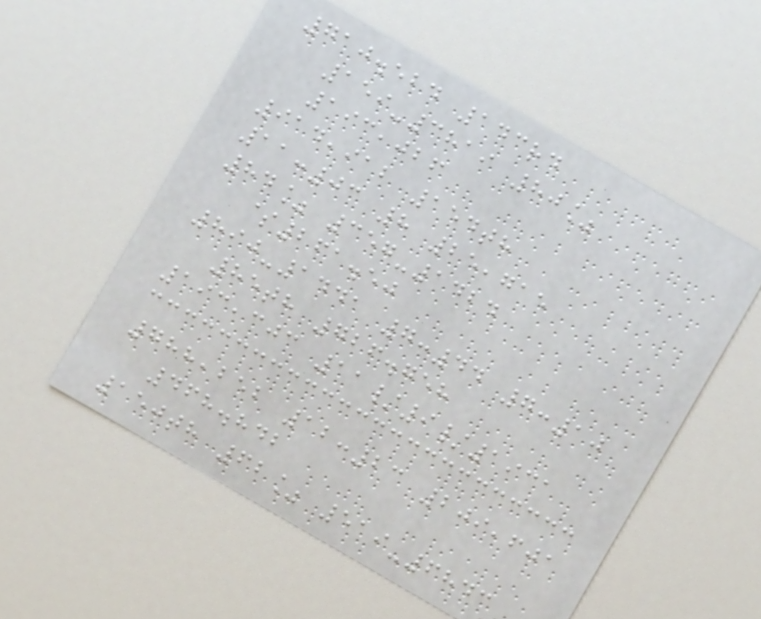710.524 143rd
159-3819 80%
193,026
914,912 154th
11:03 8 25,715
84% 357-1424
$261.50
890-1441 7:44 7:10
85th 726.758
193,303 11/9/1931
788,252 12:23 209,601
468.842
150th 62% 519-6843
